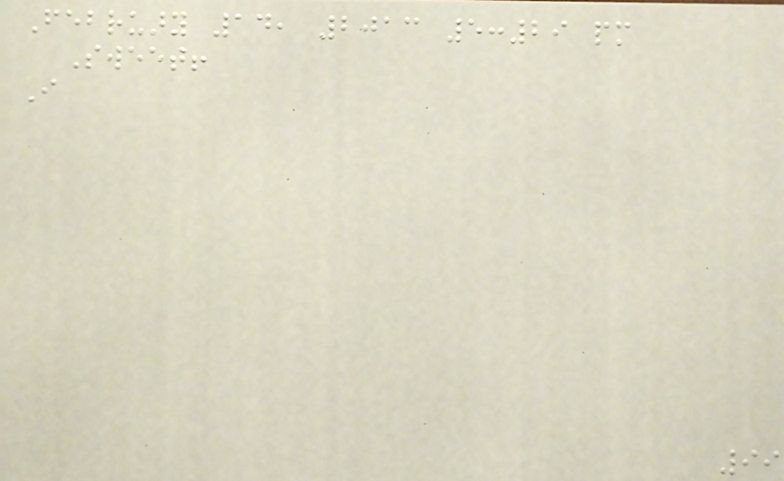February 14, 2013 5:29 pm
Sweet!
I
99
